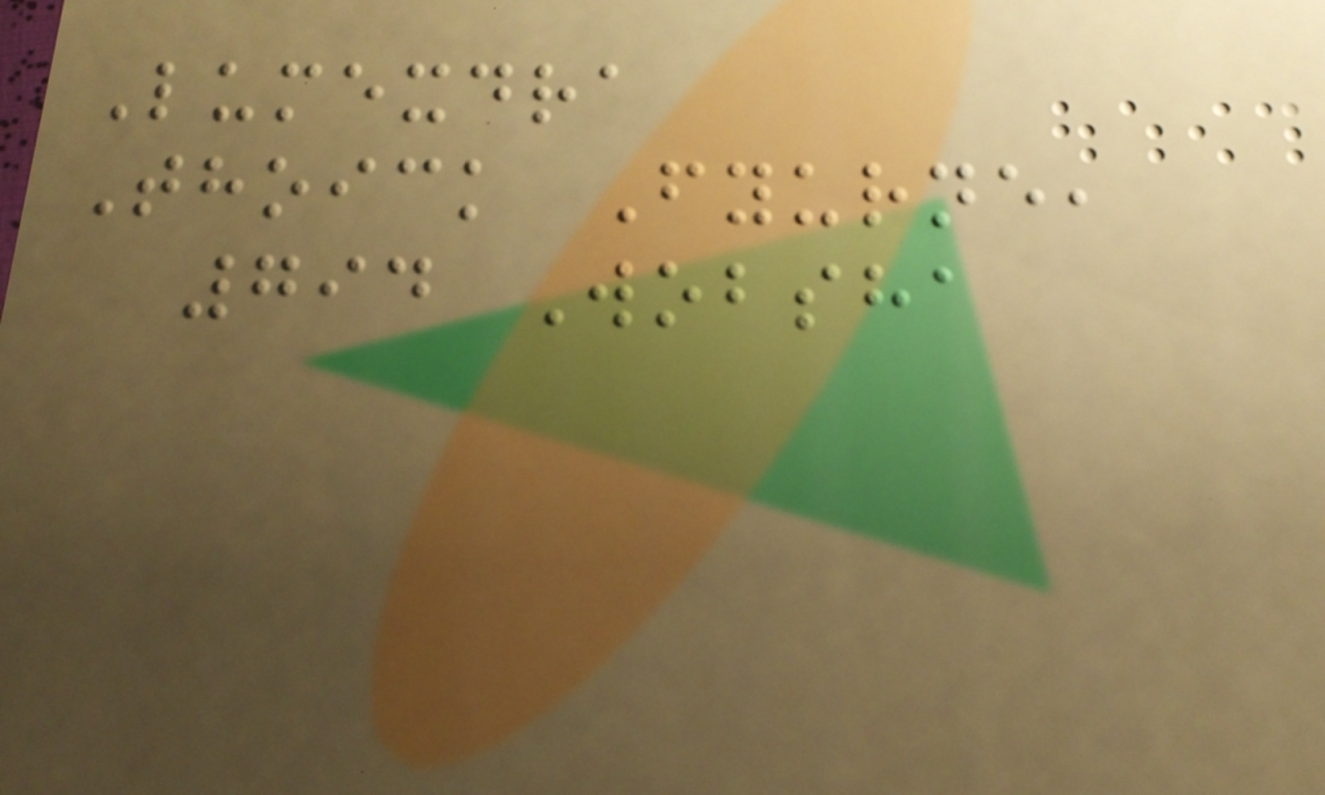Lumexdra
Thoick Fyurne,
794 Wobsha
